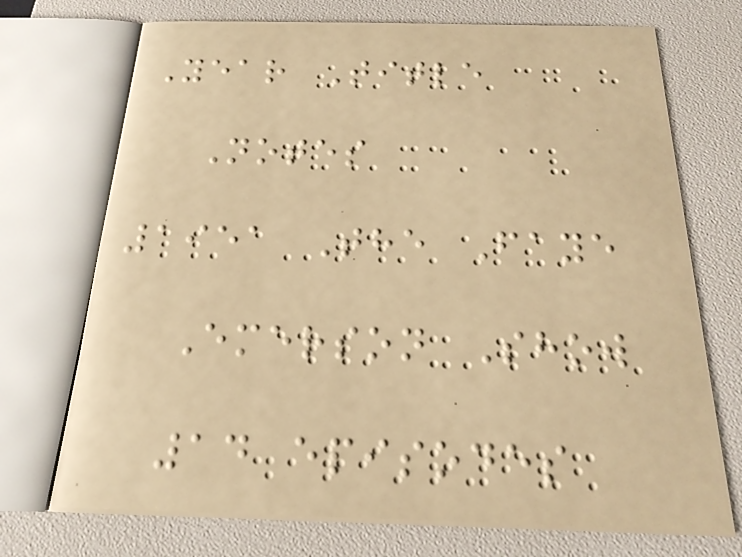Year Title
Notes
1951 The Faye
Emerson Show
14 episodes
